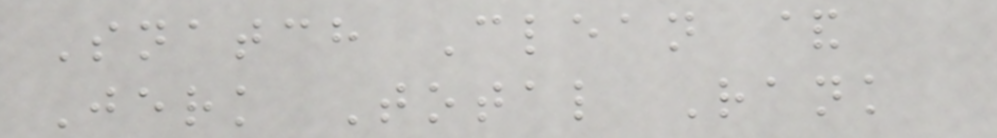Snatch Clean &
Jerk Total Rank
